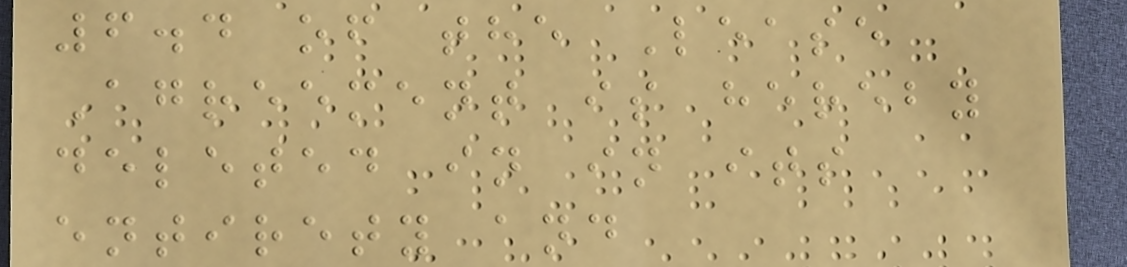6.4 of the Lease
Agreement is hereby
deleted in in its
entirety and
